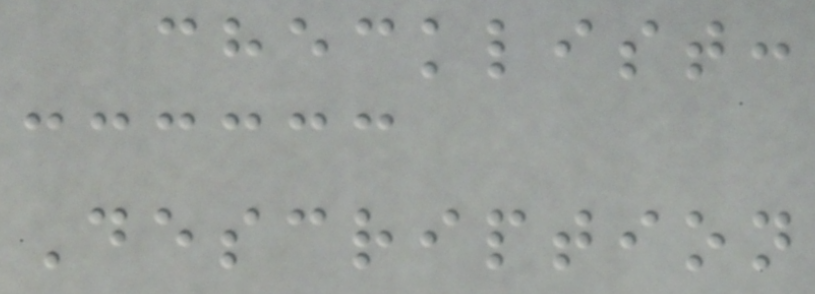checklist:
Description
